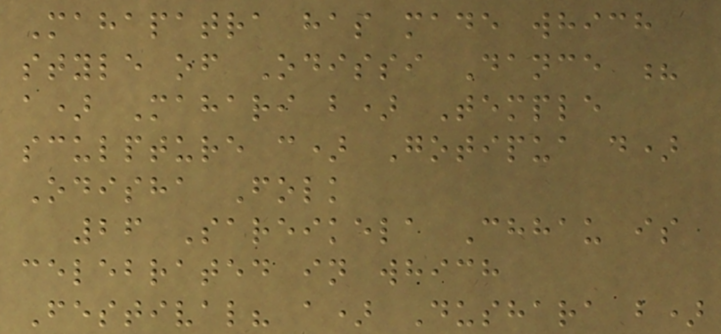Mahapatra has made which
style of Odissi Dance ?
a) Mahari b) Temple
sculpture c) Gotipua d)
Odisha Folk
26 Sareikela Chhau is
celebrated in which
Festival? a) Dushara b)
